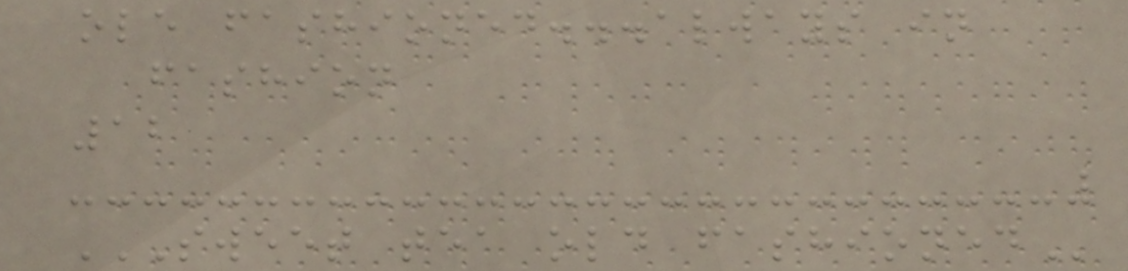ole fashioned...always in
fashion
12
SWEET TEA OLD FASHIONED
